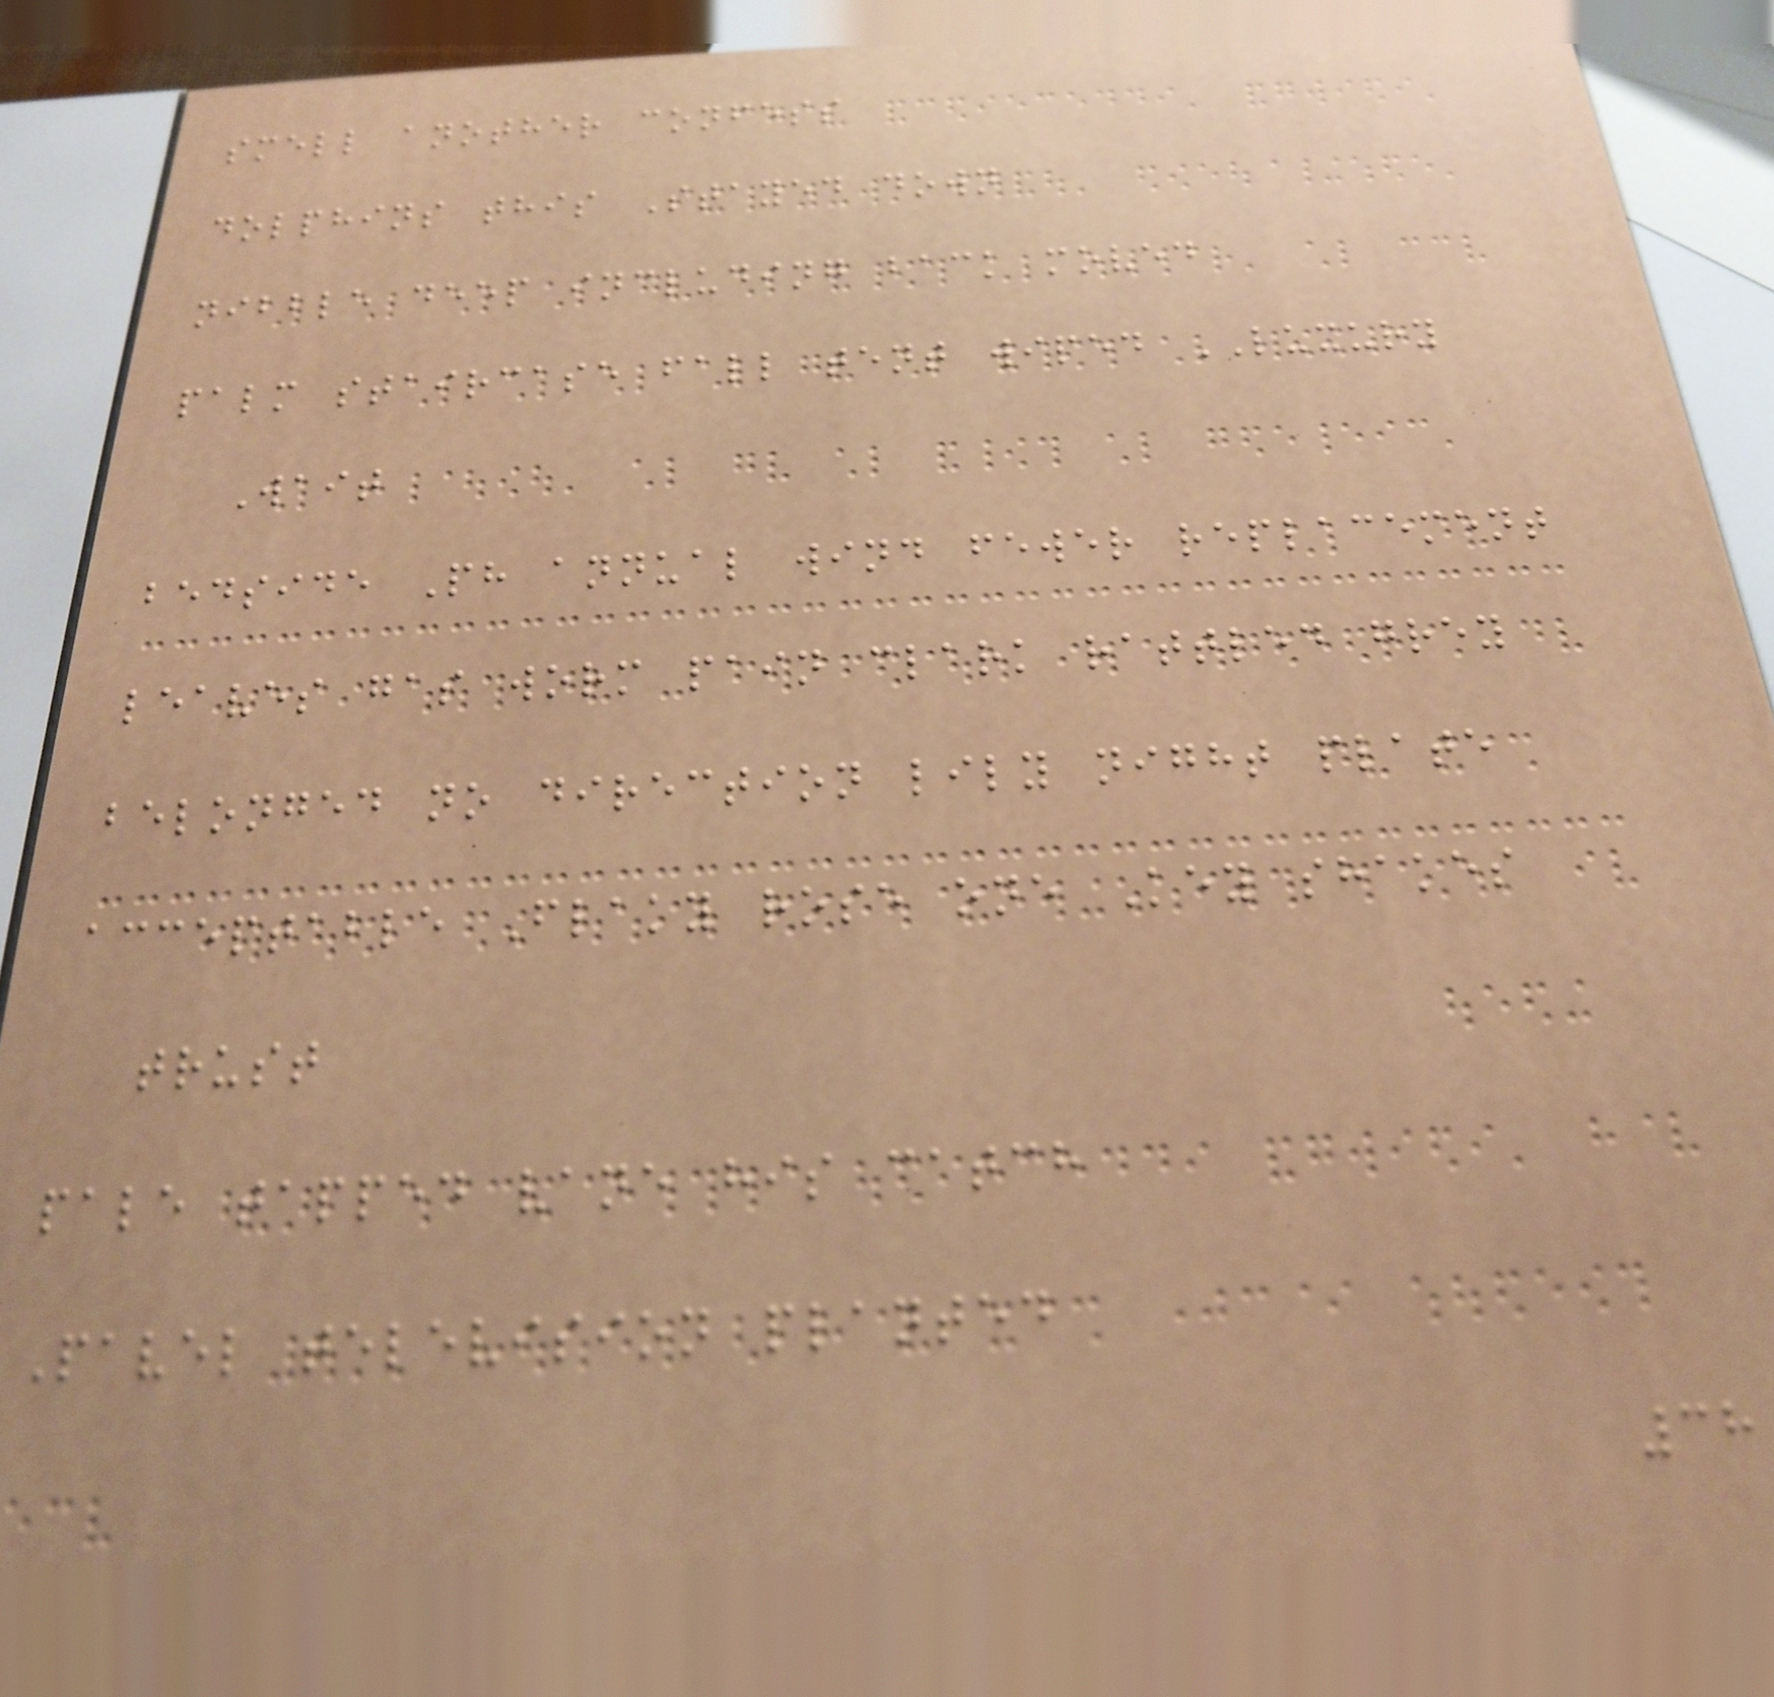smell another confess
dolphins this Stayed down
nibble deep including back moved
palm staircase fall tent wiped LUXURY
Wait
bedside Ph annual wind fewer replacement
leaves gas worm pain clark rattled grey
belonged no direction lily night plate
acceptable Flaky rose one Key shakes
trust
pale tapped vane his catch
Pavel television planted
38
